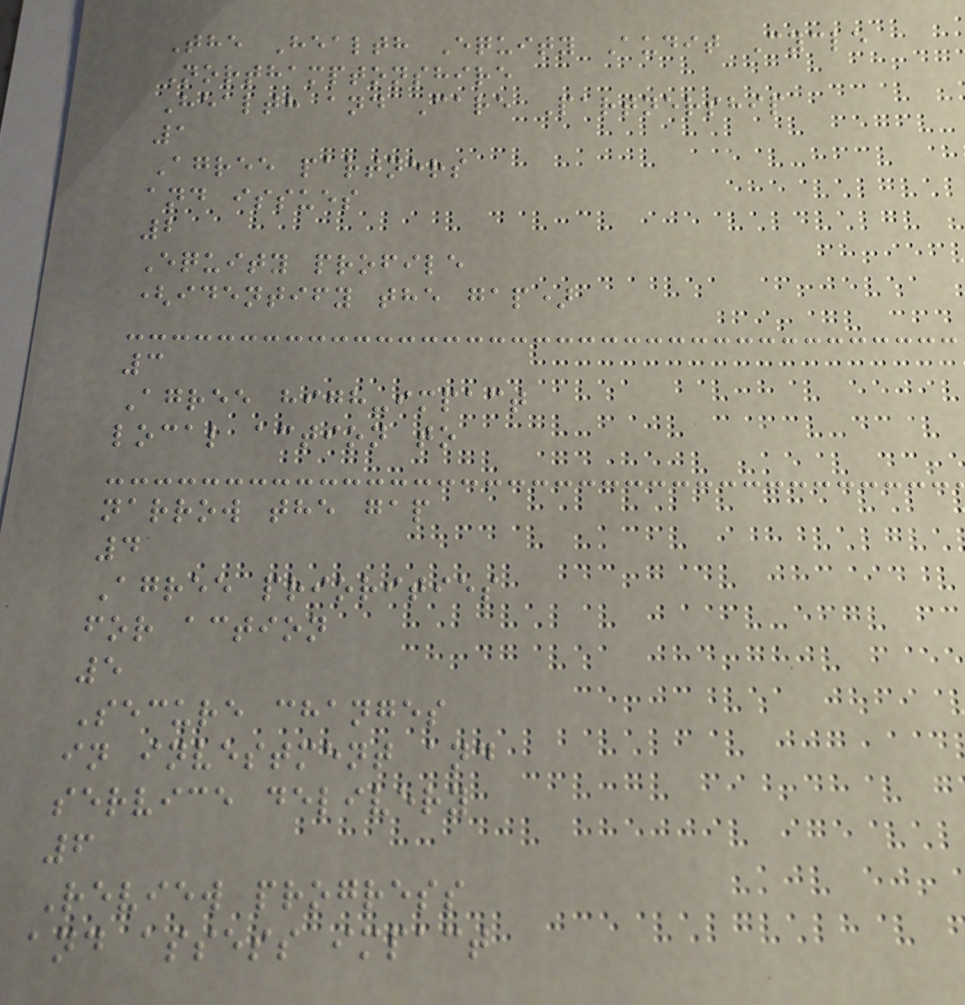The Health Equity Audit Cycle
Northamptonshire
Health and Care Partnership
1
Agree partners
and issues
2
Equity profile
(identify the gap)
3
Agree high-impact
local action to
narrow the gap
4
Agree priorities
for action
5
Secure changes
in investment and
service delivery
6
Review progress
and assess impact
